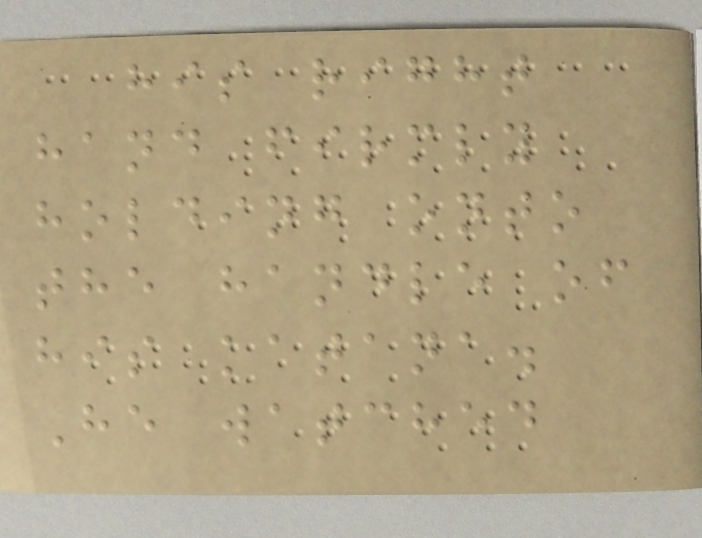his right
hand firmly
holding onto
the handle of
his katana.
He watched
